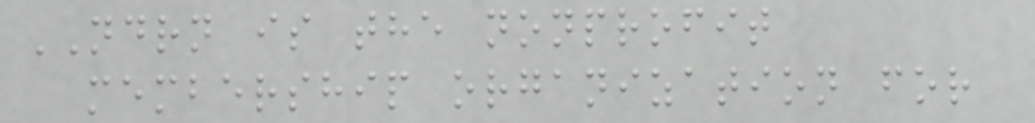NDRN is the nonprofit
membership organization for
